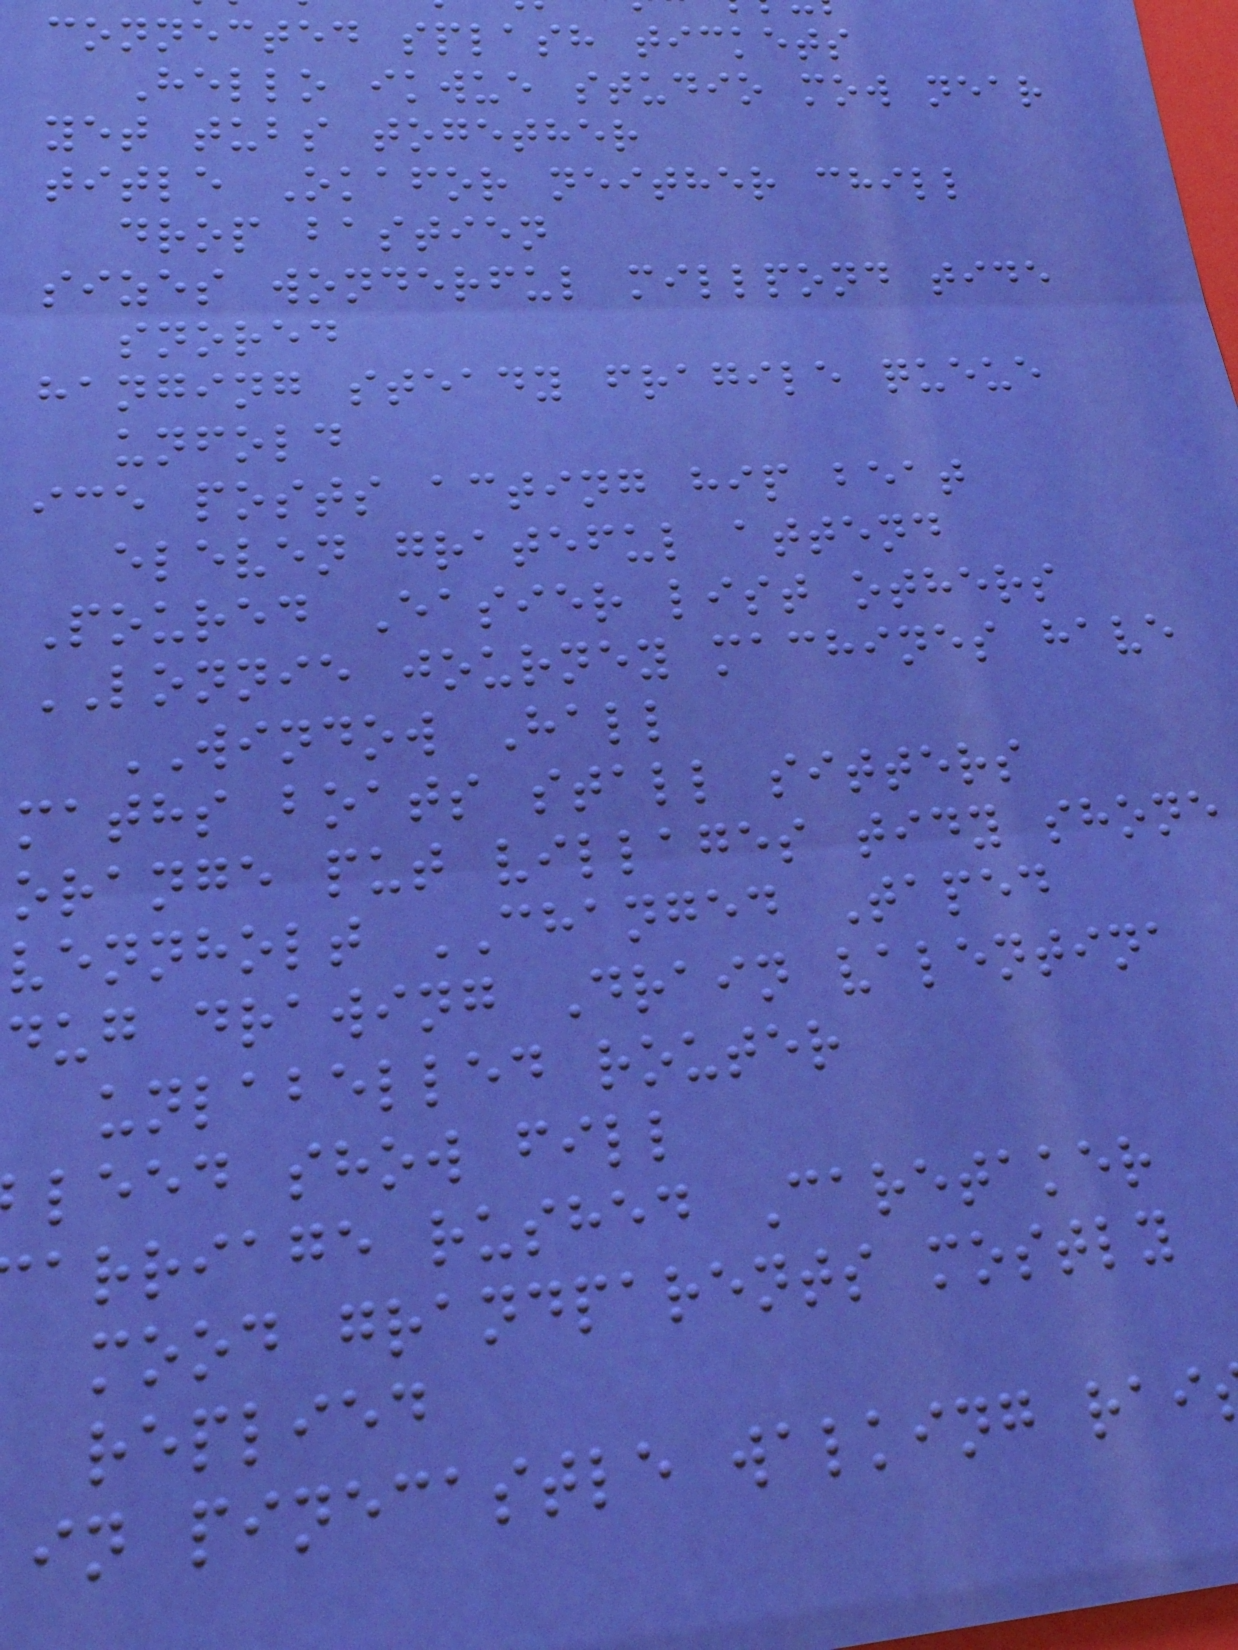connected splash tickets
Hello ikwue studio mow near
yet tubs together
title Okafor neither chill
drop bastien
sizes wonderful millpond tide
snored
hanging steady fragile queue
unfold
ice posts acting hip beat
eleven grateful attend
Poured Easier list others
LONNIE journey machines have
WINDOW Hall
maths boats stall sitters
orange put villages tidy shone
vennholt CHANGED Taped
dug drawing Drain valentina
unlabelled router
leed show fill
arriage rushed Caretaker
mood grandparents mostly
replied
in pinecastle walking rai
